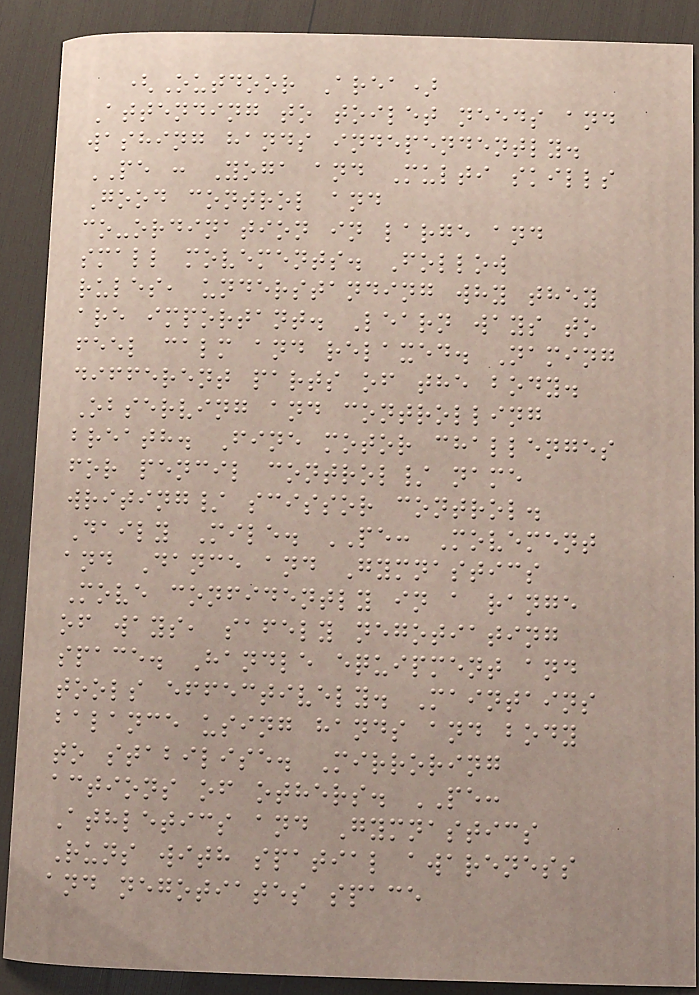(Outdoor Area)
Attending to toilet needs and
washing hands independently.
PE : Yoga and Multi skills
Good control and
co-ordination in large and
small movements. Follow
rules, understanding why they
are important. Learn ways to
feel calm and relaxed. Naming
different parts of the body.
Observing and controlling
breath. Fine motor challenges
for pencil control/ name
writing/ scissor control.
Daily Mile. PE: Movement
and Dance and Gymnastics
Move confidently in a range
of ways, safely negotiating
space. Handle equipment and
tools effectively. Maintains
balance using hands and body
to stabilise. Mirroring
actions of others. PE:
Athletics and Gymnastics
Runs with spatial awareness
and negotiates space
